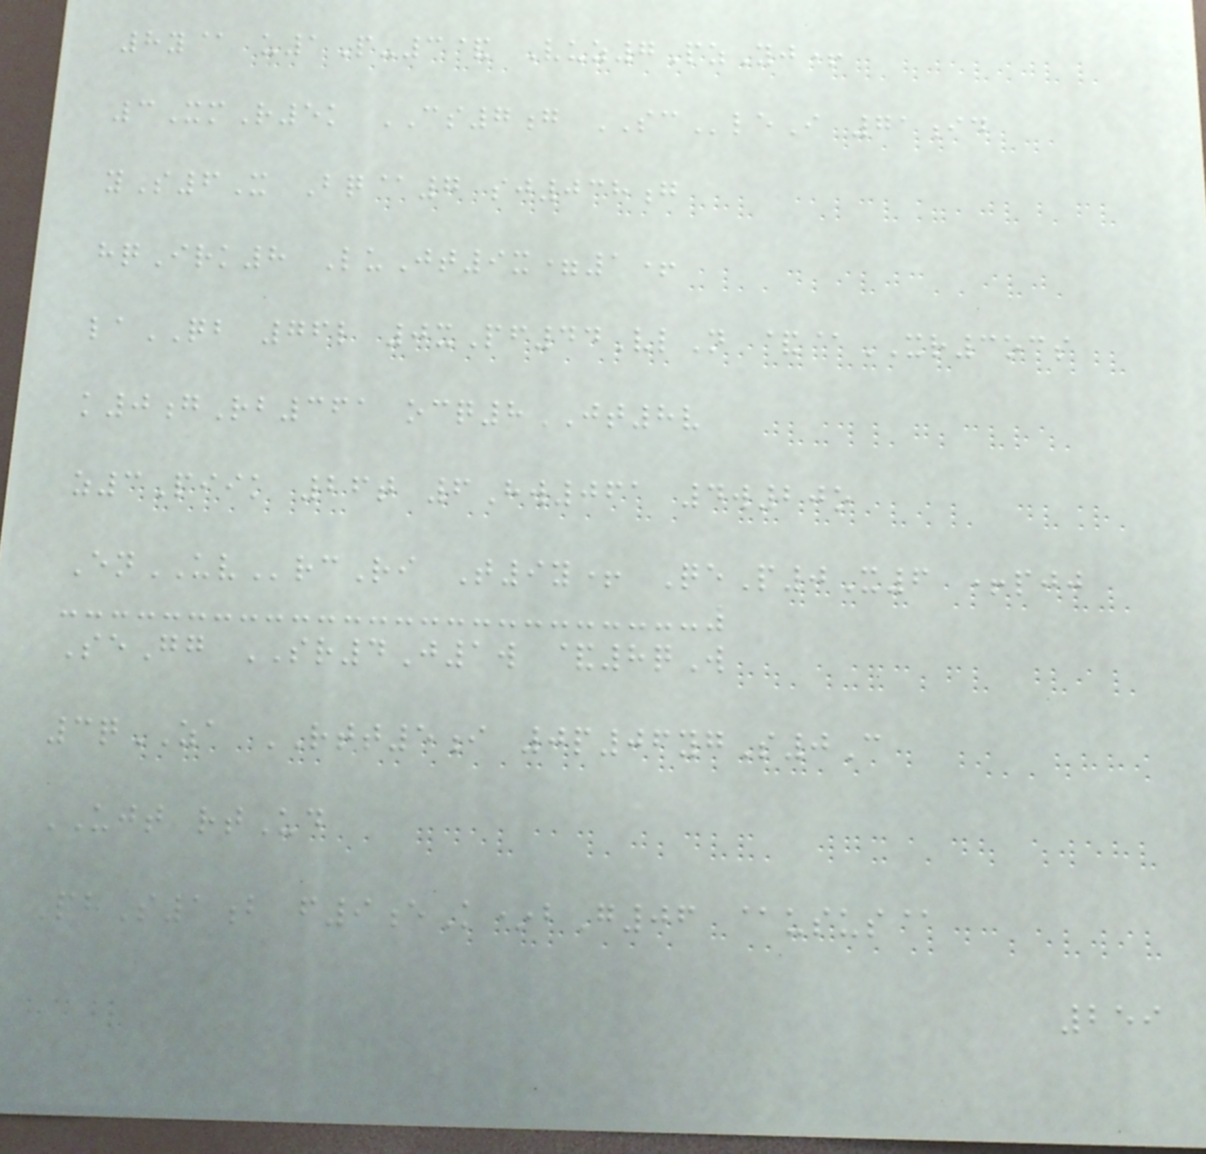8y@ u1P-3& Vuz7PzYj+
3XmR5k CS7g SCleI 71id
yS6X Bq@7 sj038g
hqIrk8 LuJt9x=1+
laQB 76l 0xPf44VlN &@XR3ocs
k0gRb361 ocq8JT8v
z3Piik 26t 6Hw061 4w20o
EnUVrcRi T9y+ QeP0X6 +pjj
SeGg SR4J1w &8qW
3qZA RTT5i 0p06ygS0C
UJT rtUd
PhS1b f9eK*bG06 @usus@
259
